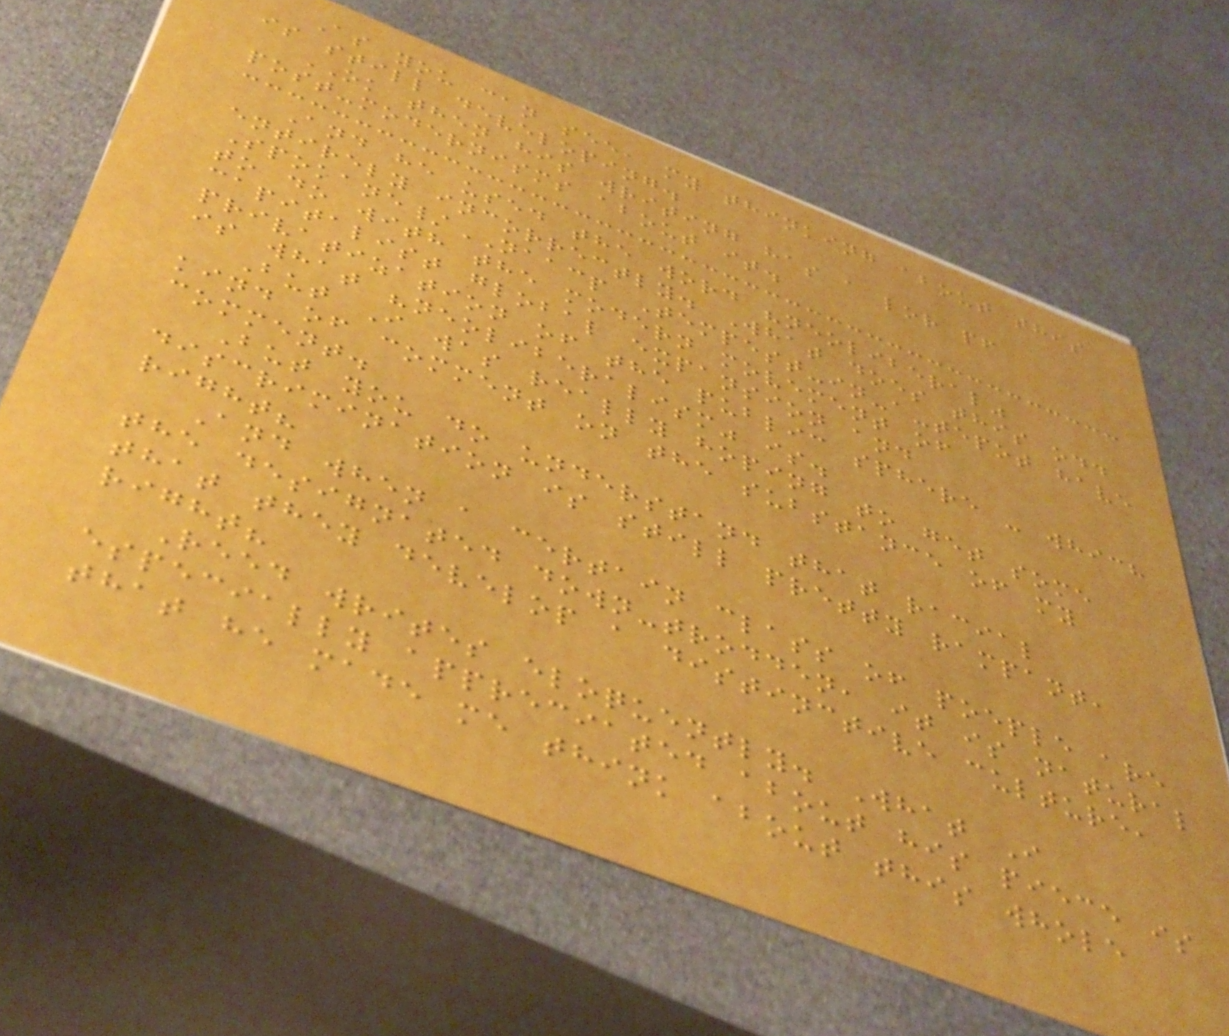As you can see, my thinking about this
is still developing.
OK then his writing has a lor pf
post-modernisms about it.
And he used the word "neoliberal"
entirely incorrectly. What does this odd
Spokane/NAACP Tempest-in-a-tepot have
to do with the modern movement of
capitalist global expansion and
privatization of the public sphere - which
is what "neoliberalism" is.
But I was really hoping to get some
kind of comment on the substance of my
comment.
But you do understand that racial
discrimination is still pretty rampant,
right?
And when a certain class of poeple are
the designated down-trodden, it is natural
that they develop a distinctive culture,
right?
Reed writes eloquently. What I
especially appreciated about his piece is
that he made me think about this whole
